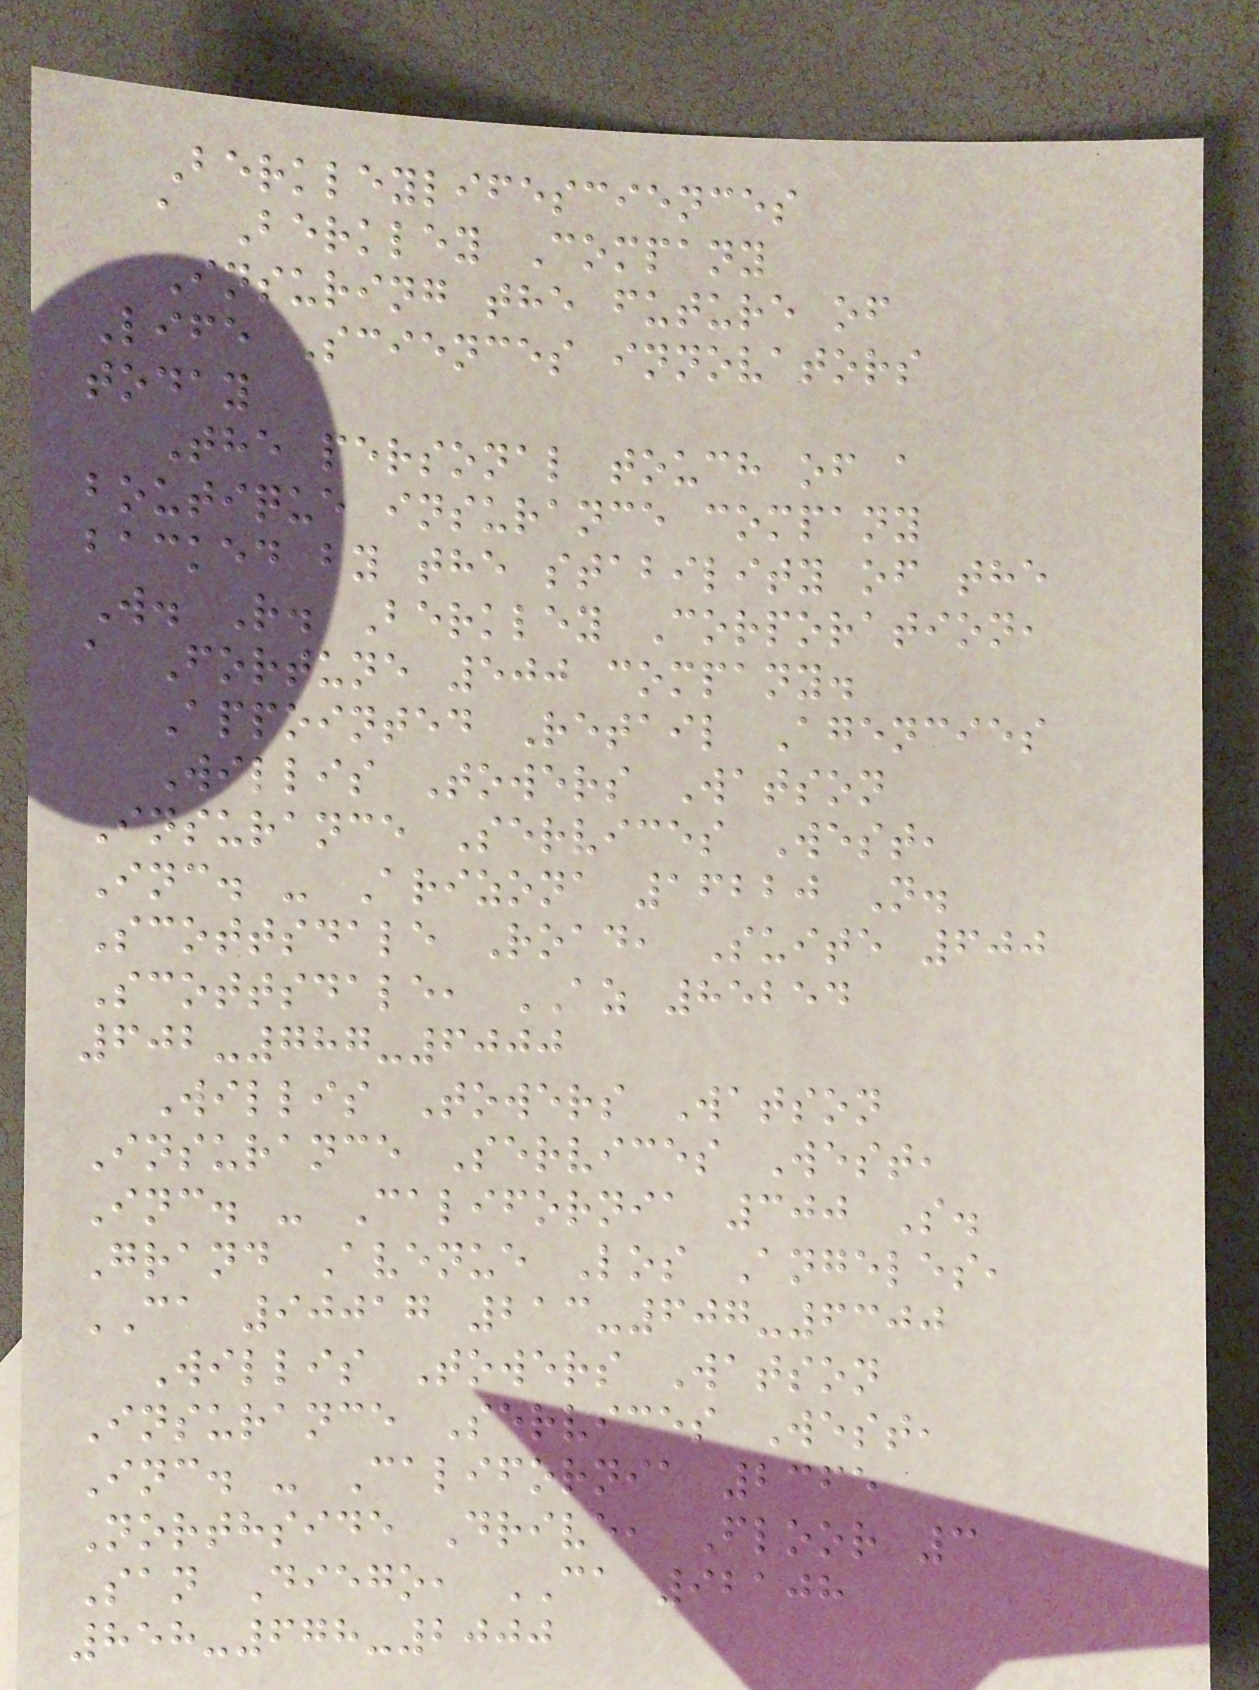Berkleylifesciences
a Berkley Company
Insuring the future of
Life Sciences innovators
today
The personal touch of a
boutique insurance company
backed by the stability of the
W. R. Berkley Corporation,
a Fortune 500 company.
Appointed Retail Agencies
Willis Towers Watson
Insurance Services West,
Inc. - Arizona 16220 N.
Scottsdale Road, Suite 600
Scottsdale, AZ 85254
602-787-6000
Willis Towers Watson
Insurance Services West,
Inc. - California 300 S.
Grand Avenue Los Angeles,
CA 90017 213-607-6300
Willis Towers Watson
Insurance Services West,
Inc. - California 2365
Northside Drive, Floor 3
San Diego, CA 92108
858-678-2000
